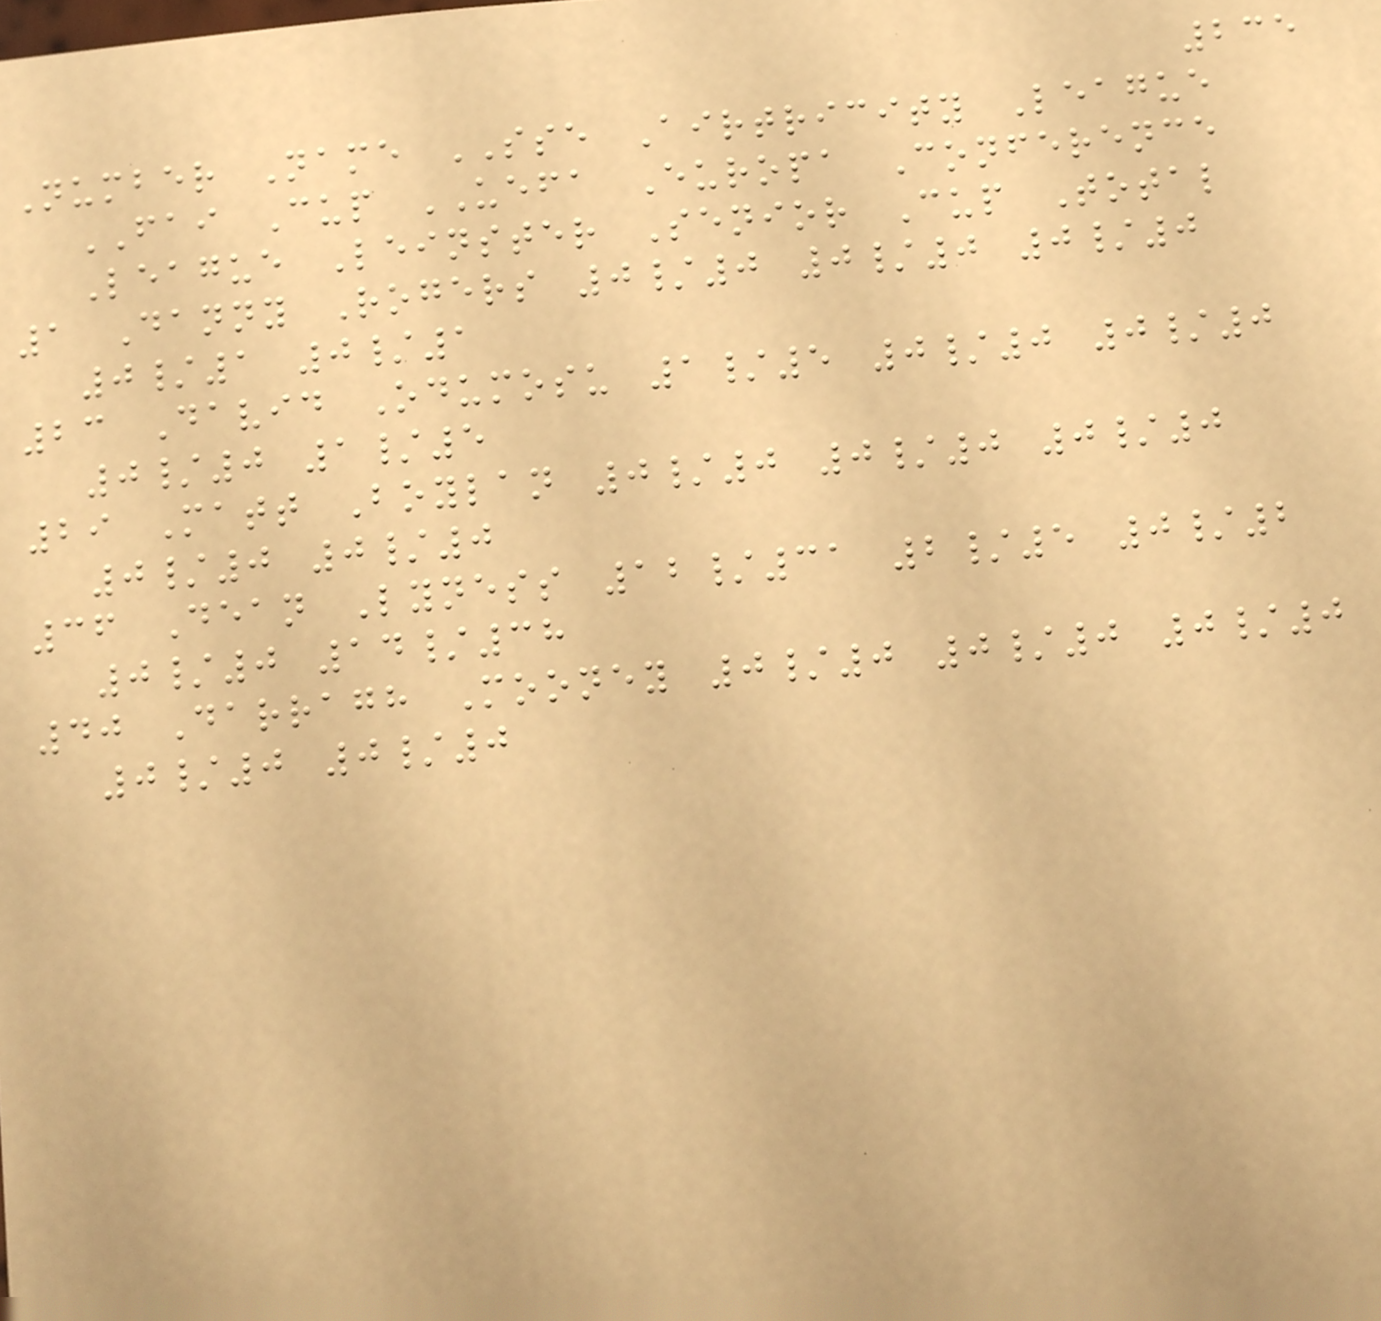235
Number Name SSE Airtricity League
FAI Cup UEFA Europa Conference
League Leinster Senior Cup Total
1 Danny Rogers 0/0 0/0 0/0
0/1 0/1
23 David Odumosu 1/5 0/0 0/0
0/0 1/5
29 Matt Boylan 0/0 0/0 0/0
0/0 0/0
36 Dean Lyness 12/31 2/5 0/2
0/0 14/38
40 Darragh Mooney 0/0 0/0 0/0
0/0 0/0
